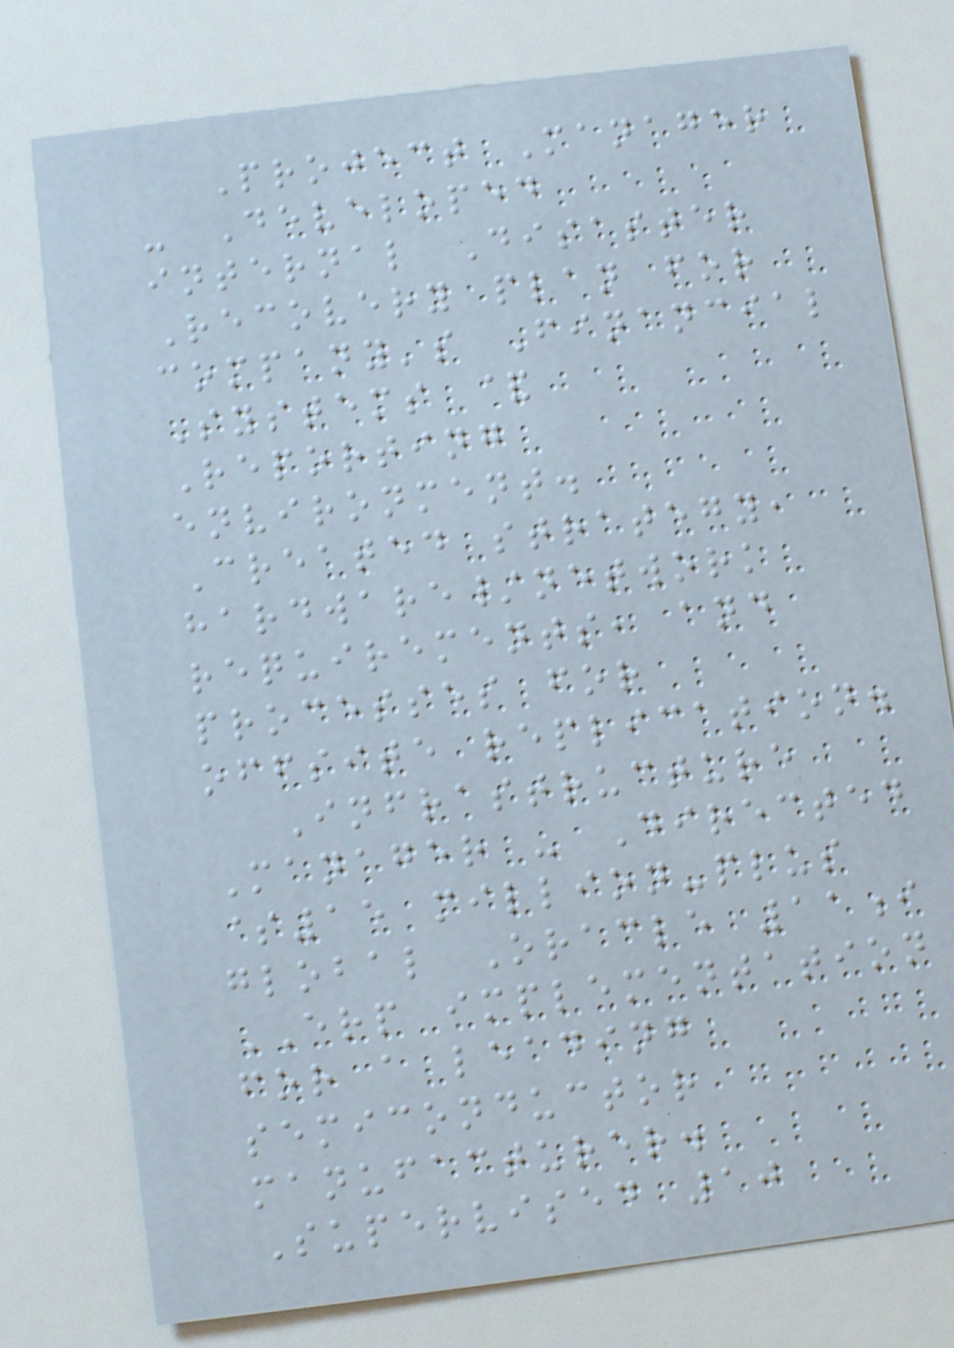Project Manager
- Developed
internal Disaster
Recovery plan for
company's Financial
Systems &
Reporting
environment.
Created strategy,
hardware/network
requirements, and
processes for
offsite replication.
Infrastructure
Manager - Directed
$15 million-plus
global Oracle 11i
ERP implementation
for a leading
semiconductor
manufacturer.
Supervised 10
